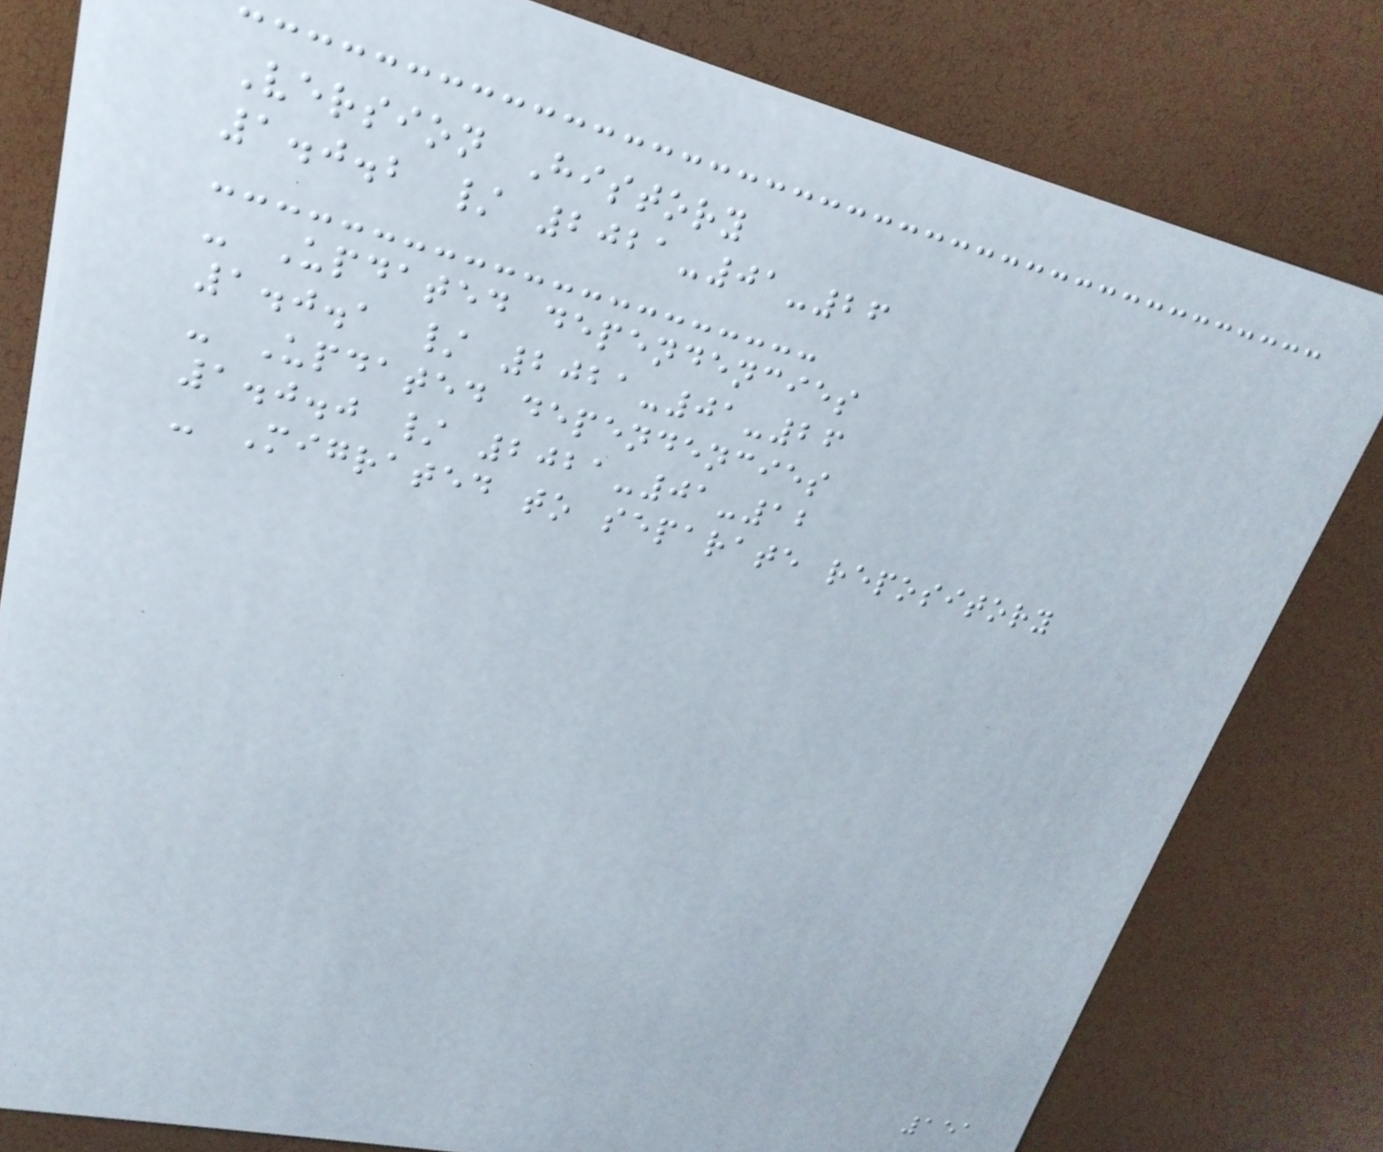Version History
1.0.2 / 2021-01-26
- Updated dependencies
1.0.1 / 2021-01-26
- Updated dependencies
1.0.0 / 2021-01-12
- Migrated to separate repository
151
